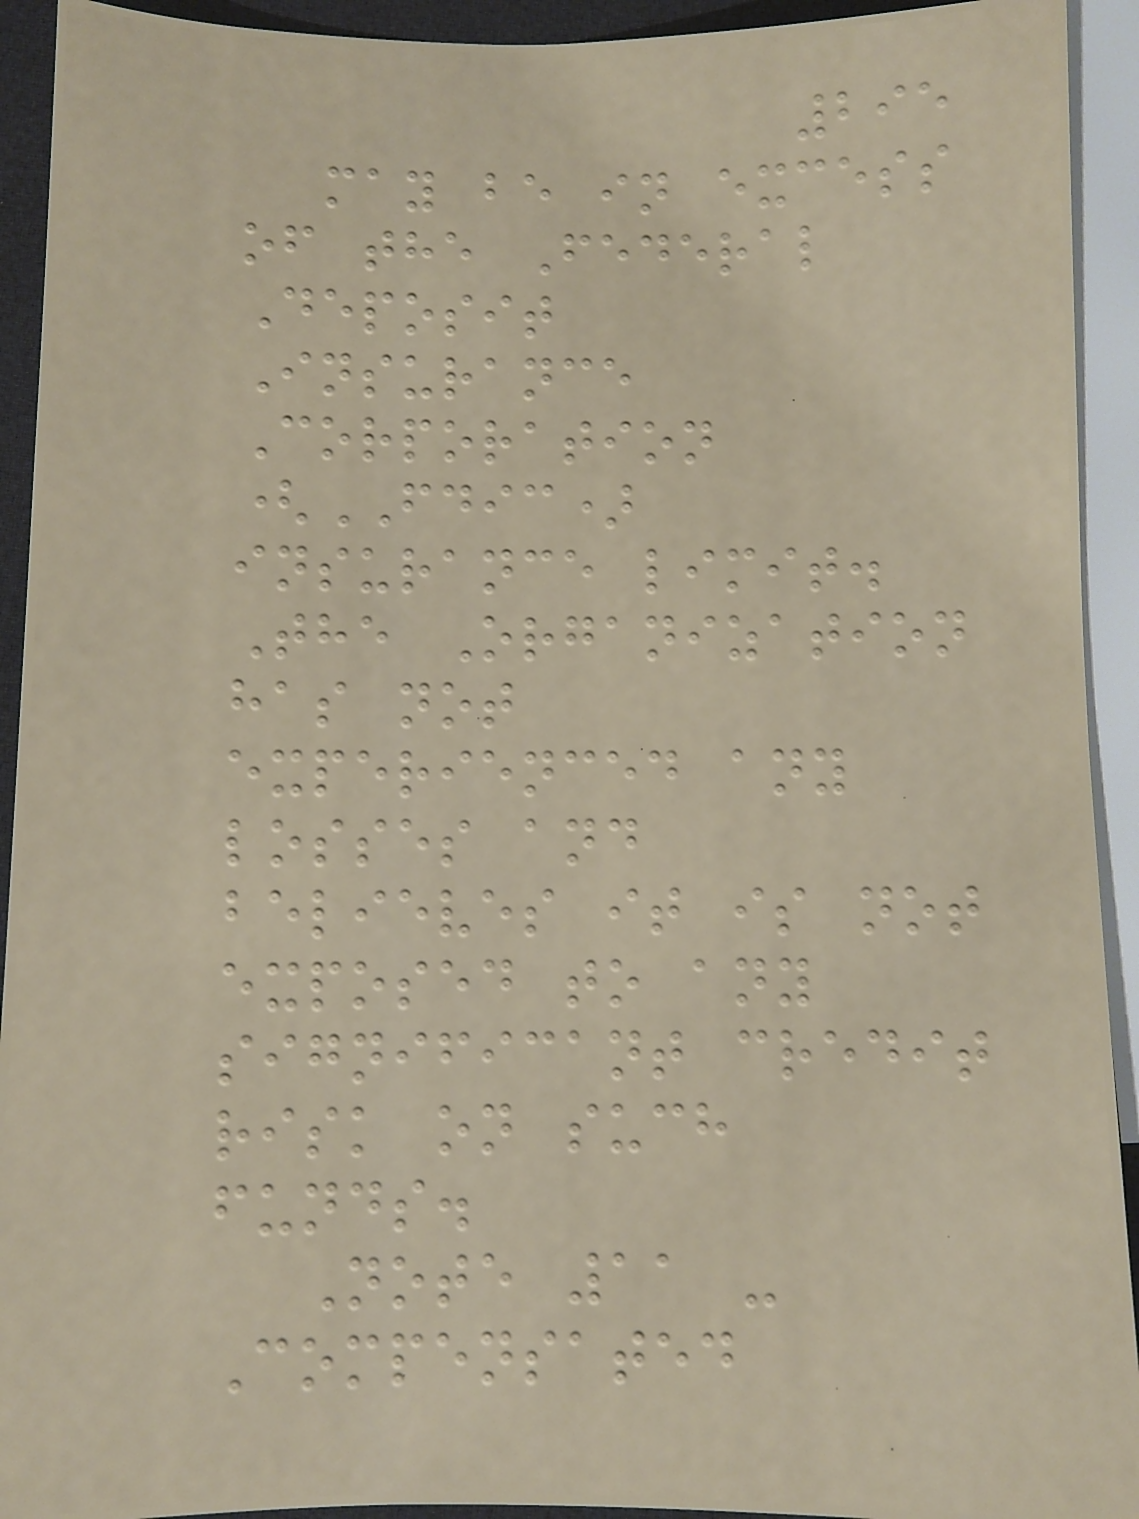295
may be in excess
of the Federal
Deposit
Insurance
Corporation
(FDIC)
insurance limit.
The Organization
has not
experienced any
losses and
believes it is not
exposed to any
significant credit
risk on such
funds.
Note 11 -
Compensated
